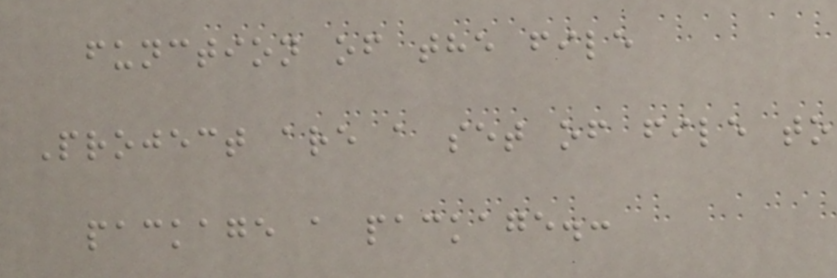function of the file
Project are a set of file to
package a package.:
